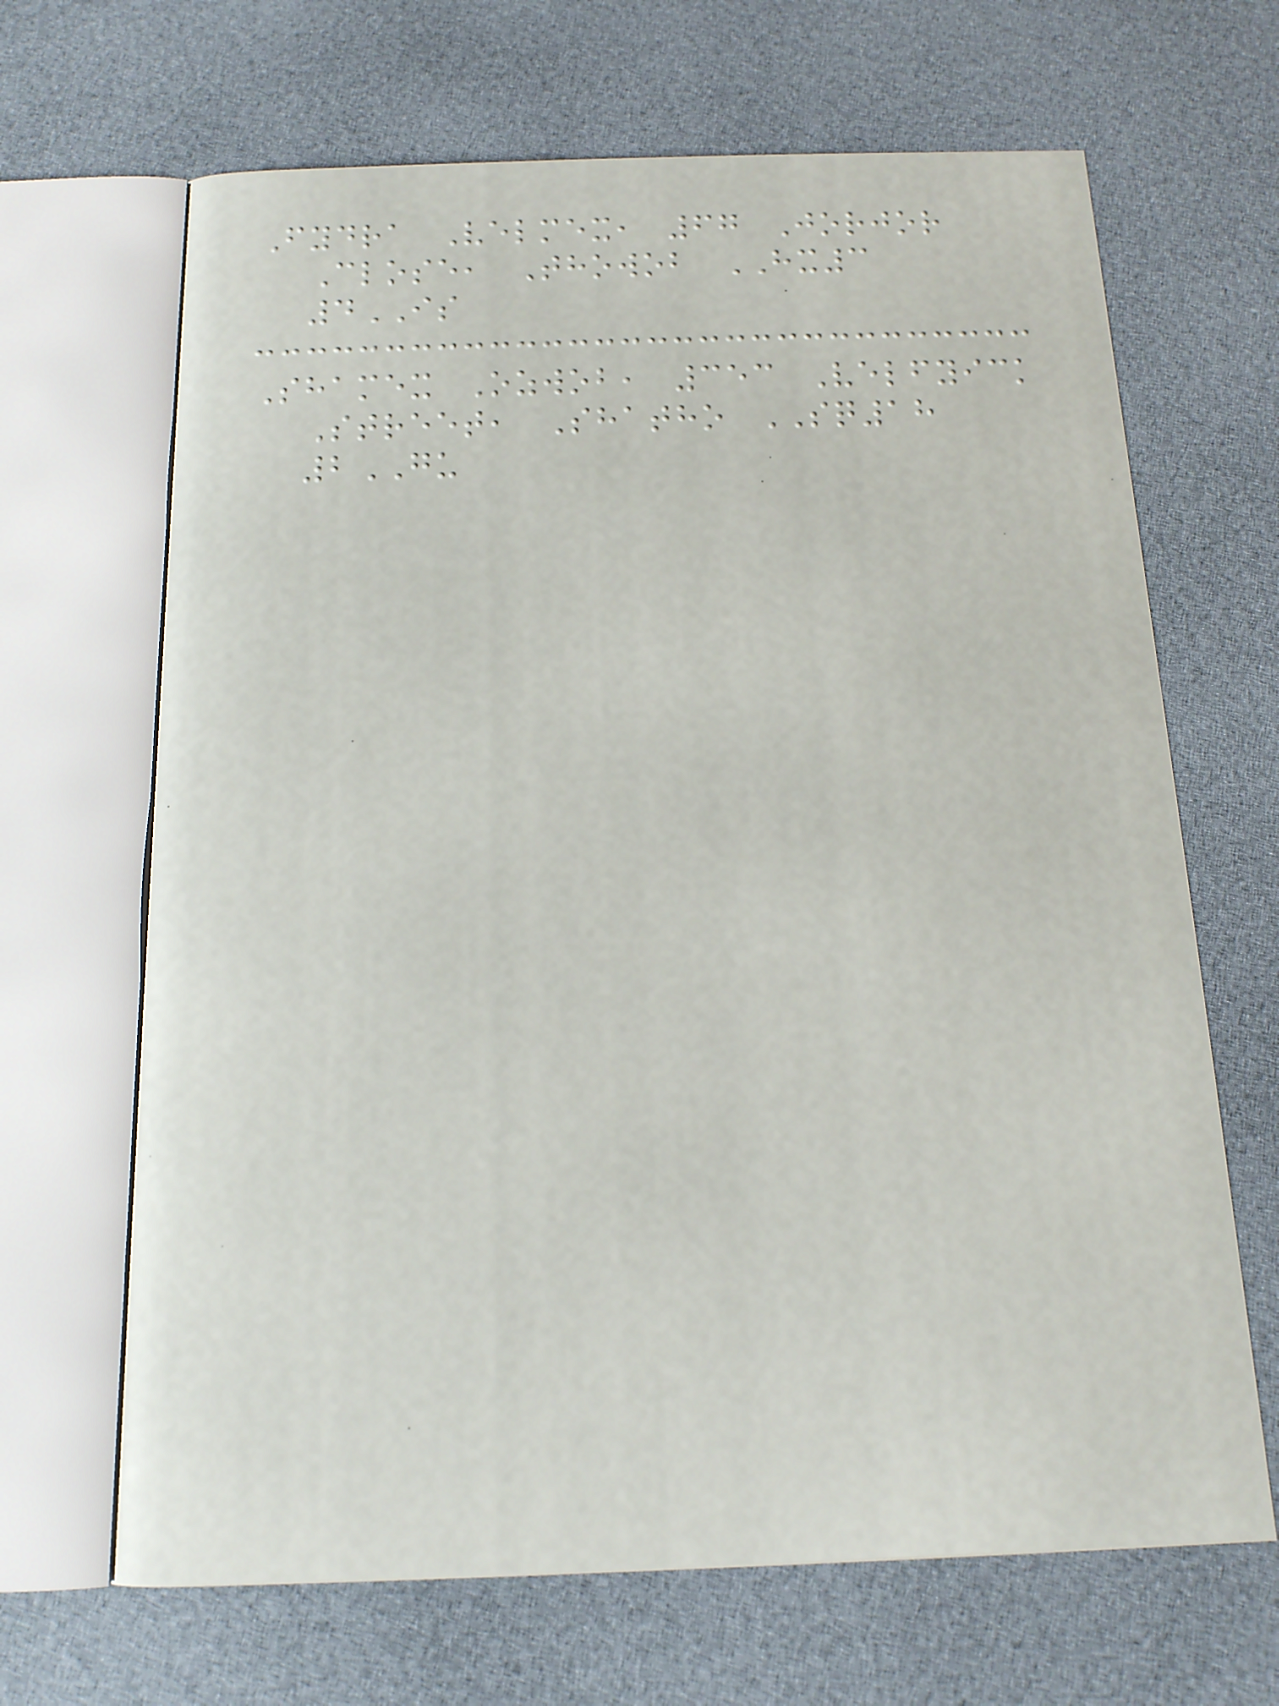Fydra Velmex, 67 Jorjor
Close, Thowob HX3
4IS
Shamex Ozwob, 353 Velfyick
Street, Shatho SQ18
2GU
